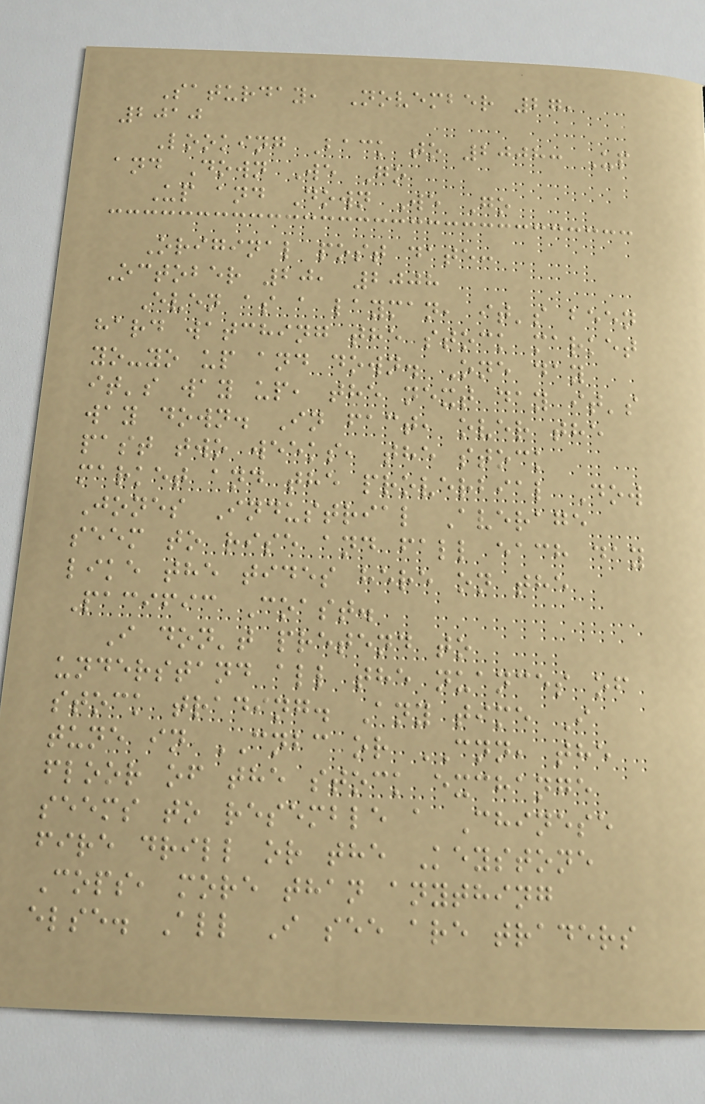Saturday, November 27,
2010
Looking Back to 2008: Up
and Down We Go
Up and Down We Go
Original post date:
October 20, 2008
Even as a layman, it's been
hard watching the stock market
yo-yo up and down. One day
it's way up, the next day it's
way down. In fact, over the
past two weeks, the stock
market and the proverbial Dow
Jones Industrial Average
seem to rise and fall each day
like the tides here on the
Pacific Coast.
I don't pretend to
understand all the nuances of
stock trading. Any time I
tune in CNBC or CNN, the
floor of the stock exchange
seems to resemble a Chinese
fire drill or the Keystone
Cops, more than anything
else. All I see are traders
